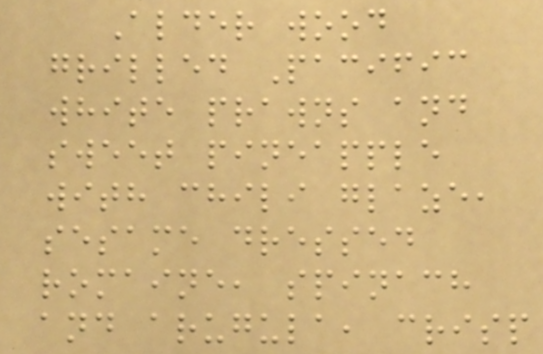Alder wood
grilled Pacific
white prawns and
sweet pineapple
with chili glaze,
sesame dressed
romaine, spinach
and arugula, crisp
